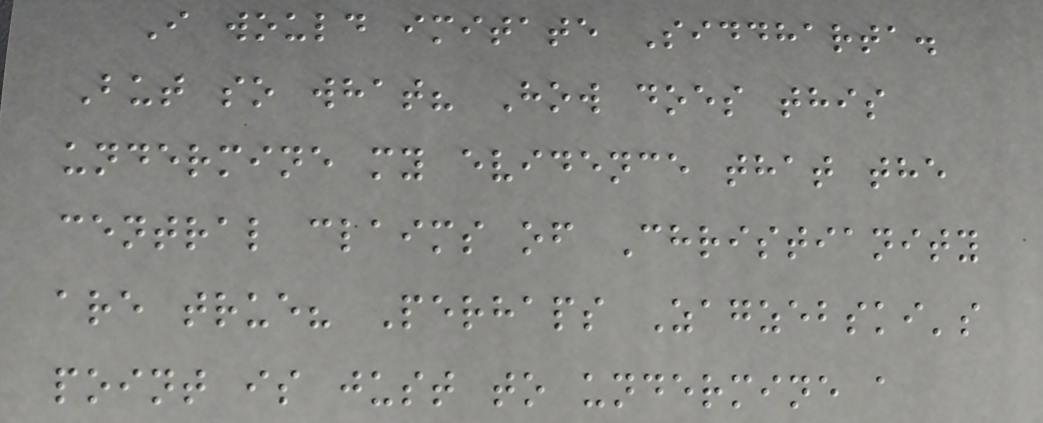I would imitate Siddharta.
But so what? How does this
undermine my evidence that the
central claims of Christianity
are true? Perhaps Zagzebski's
point is just to undermine a
